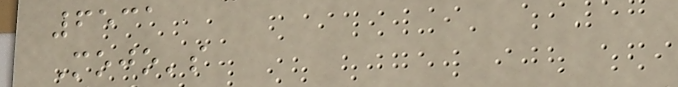6531
Mojo's
